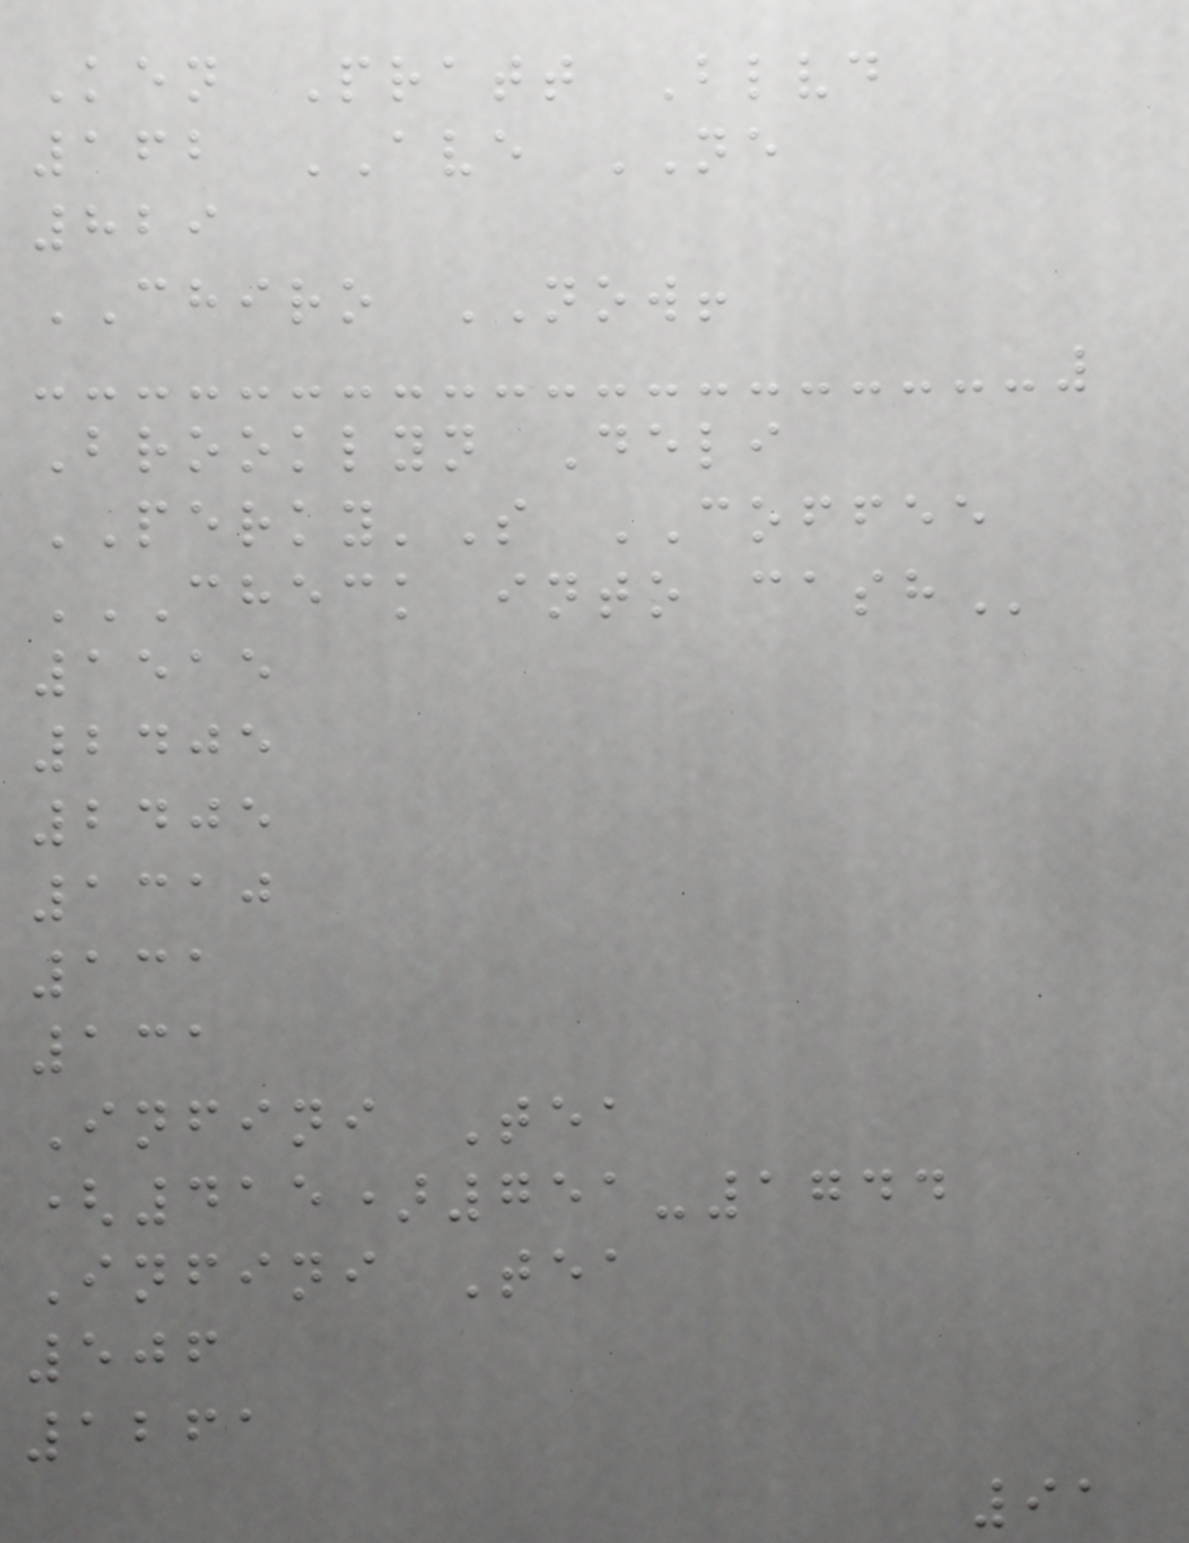Ken Pratt Blvd
162 AVE NE
829
CHIRO NOW!
Brooklyn Deli
PERKY'S COFFEE
CHECK INTO CASH
1515
2405
2405
1310
131
131
Infini Tea
(415)751-1744
Infini Tea
506
1261
91
